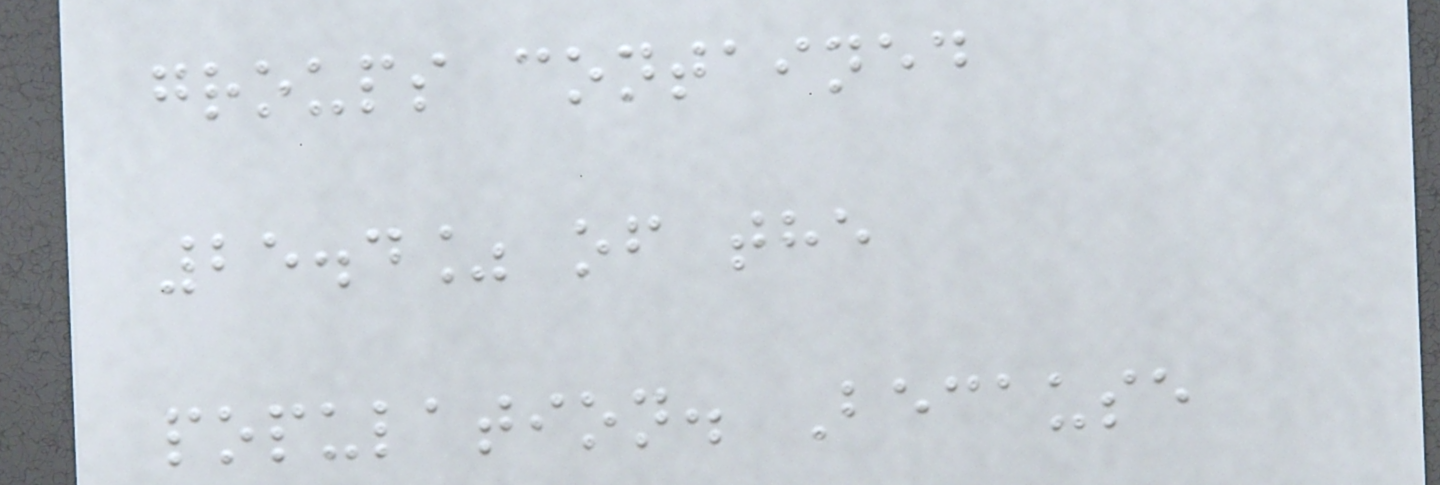groups contained
25.4% of the
population. Because
